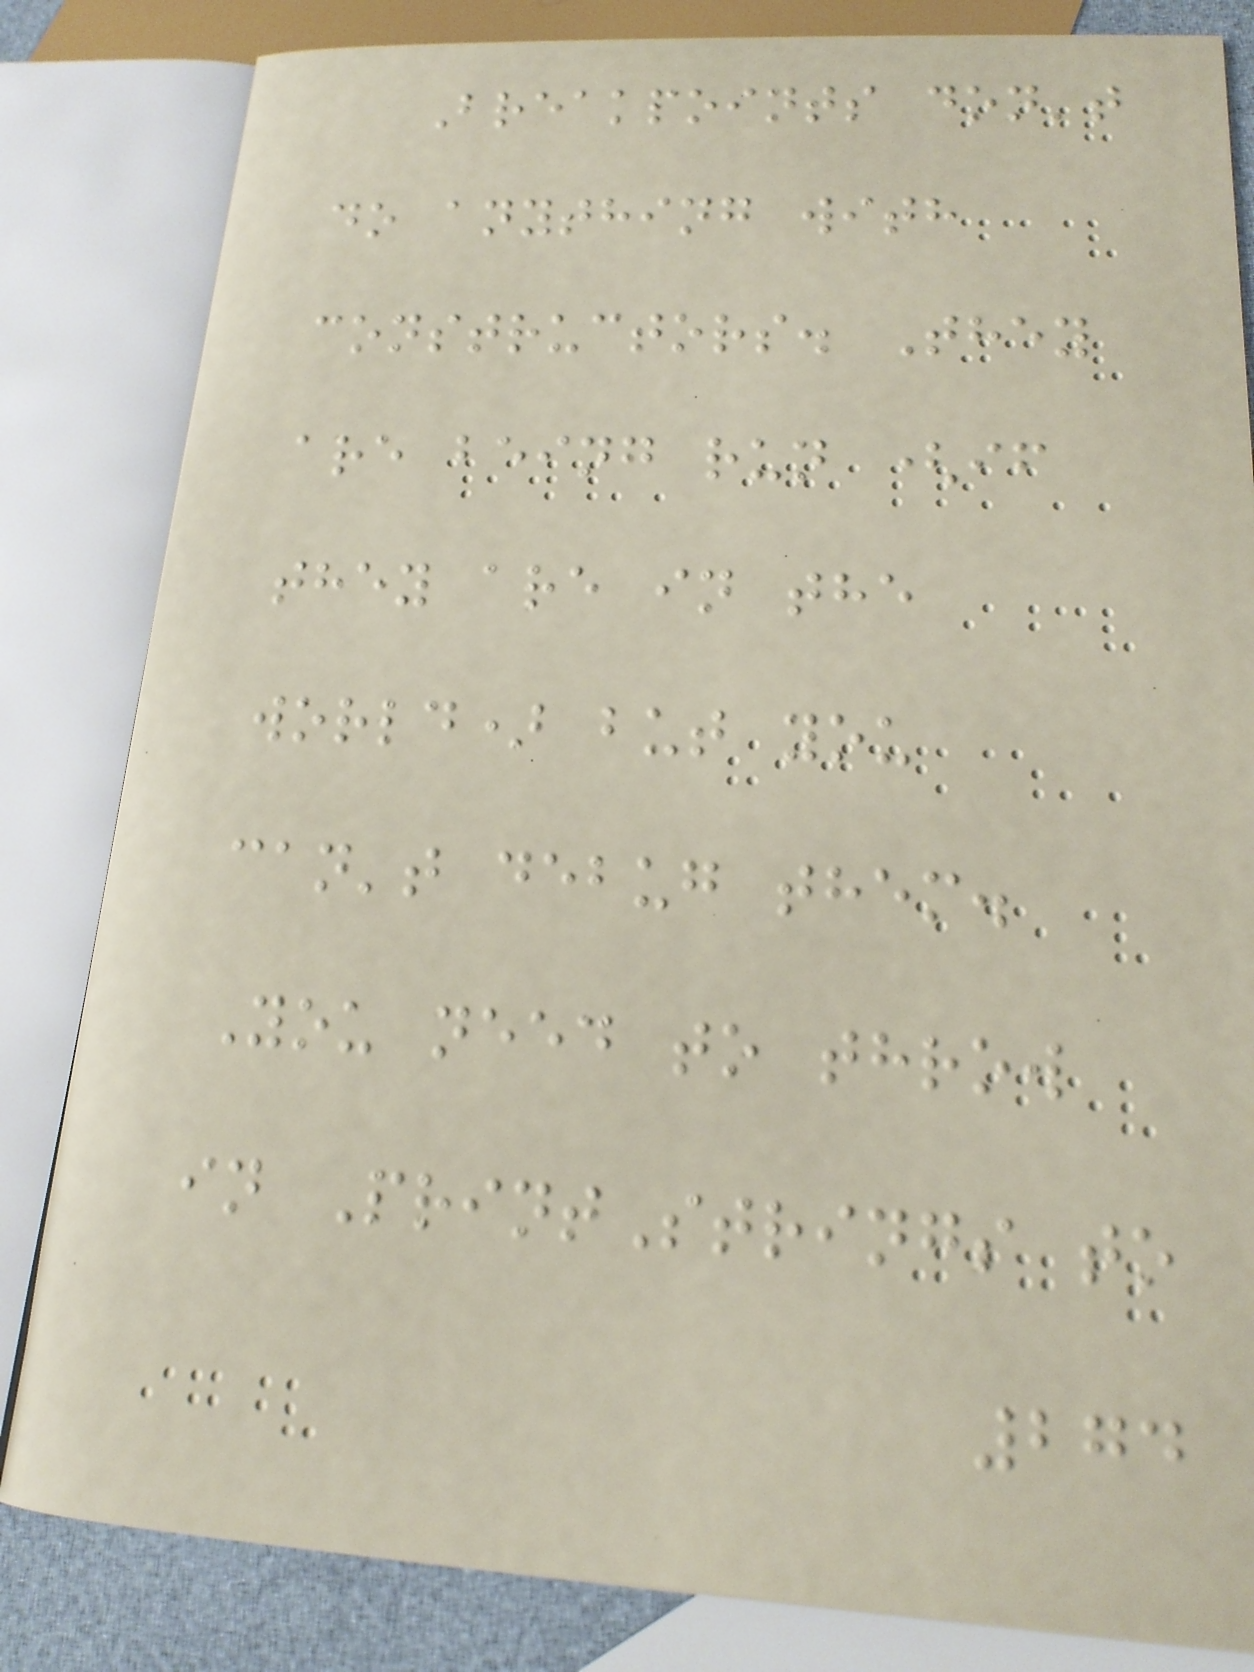Breakpoints don't
do anything with
constructors. They
are being run (if
they are in the
world) but you
can't debug them.
You need to throw
in PrintStrings to
274
